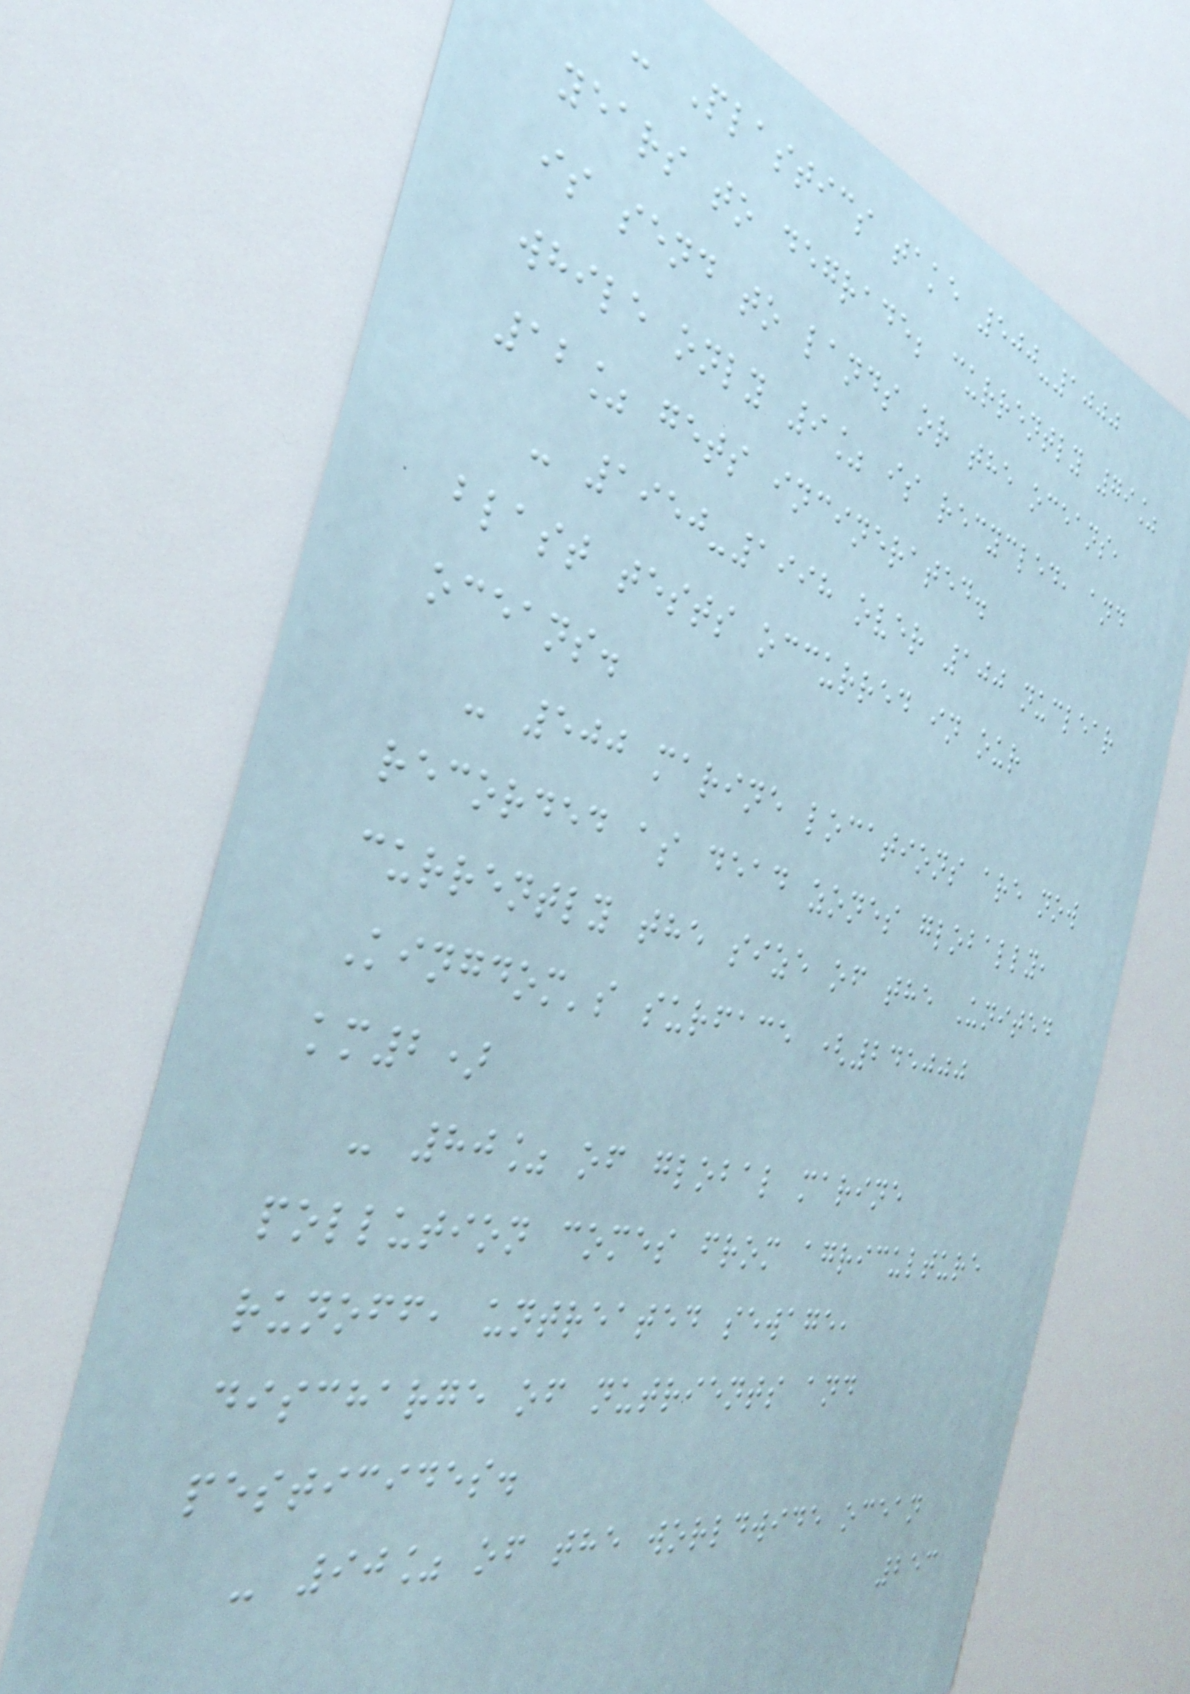- Plastics take 500-1000
years to degrade; currently 79%
is send to lands or the oceans,
while only 9% is recycled, and
12% gets incinerated.
- 1950-1998 over 100 nuclear
blast tests occurred in our
oceans.
- 500 marine locations are now
recorded as dead zones globally,
currently the size of the United
Kingdom's surface (245000
km2)
- 80% of global marine
pollution comes from agriculture
runoff, untreated sewage,
discharge of nutrients and
pesticides.
- 90% of the worldwide ocean
253
